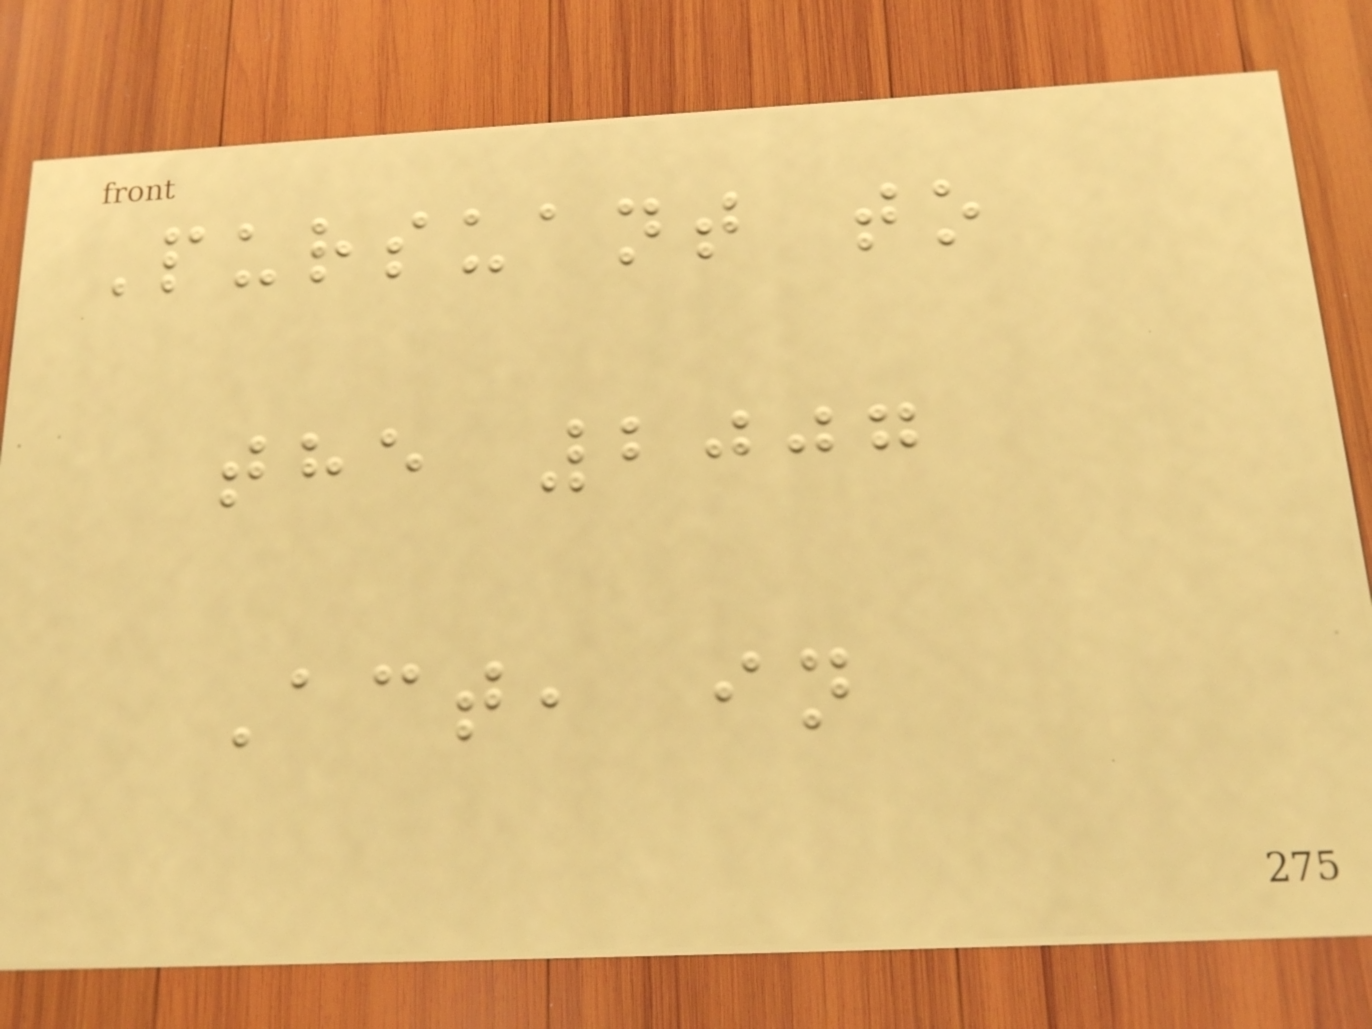Pursuant to
the 2007
Act, in
